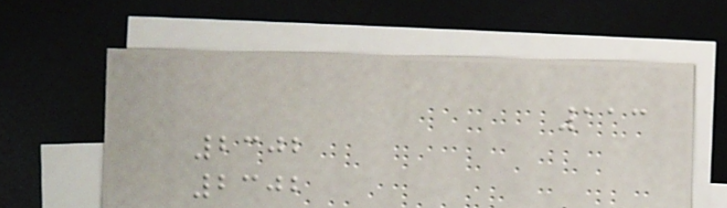113
2302
2302
